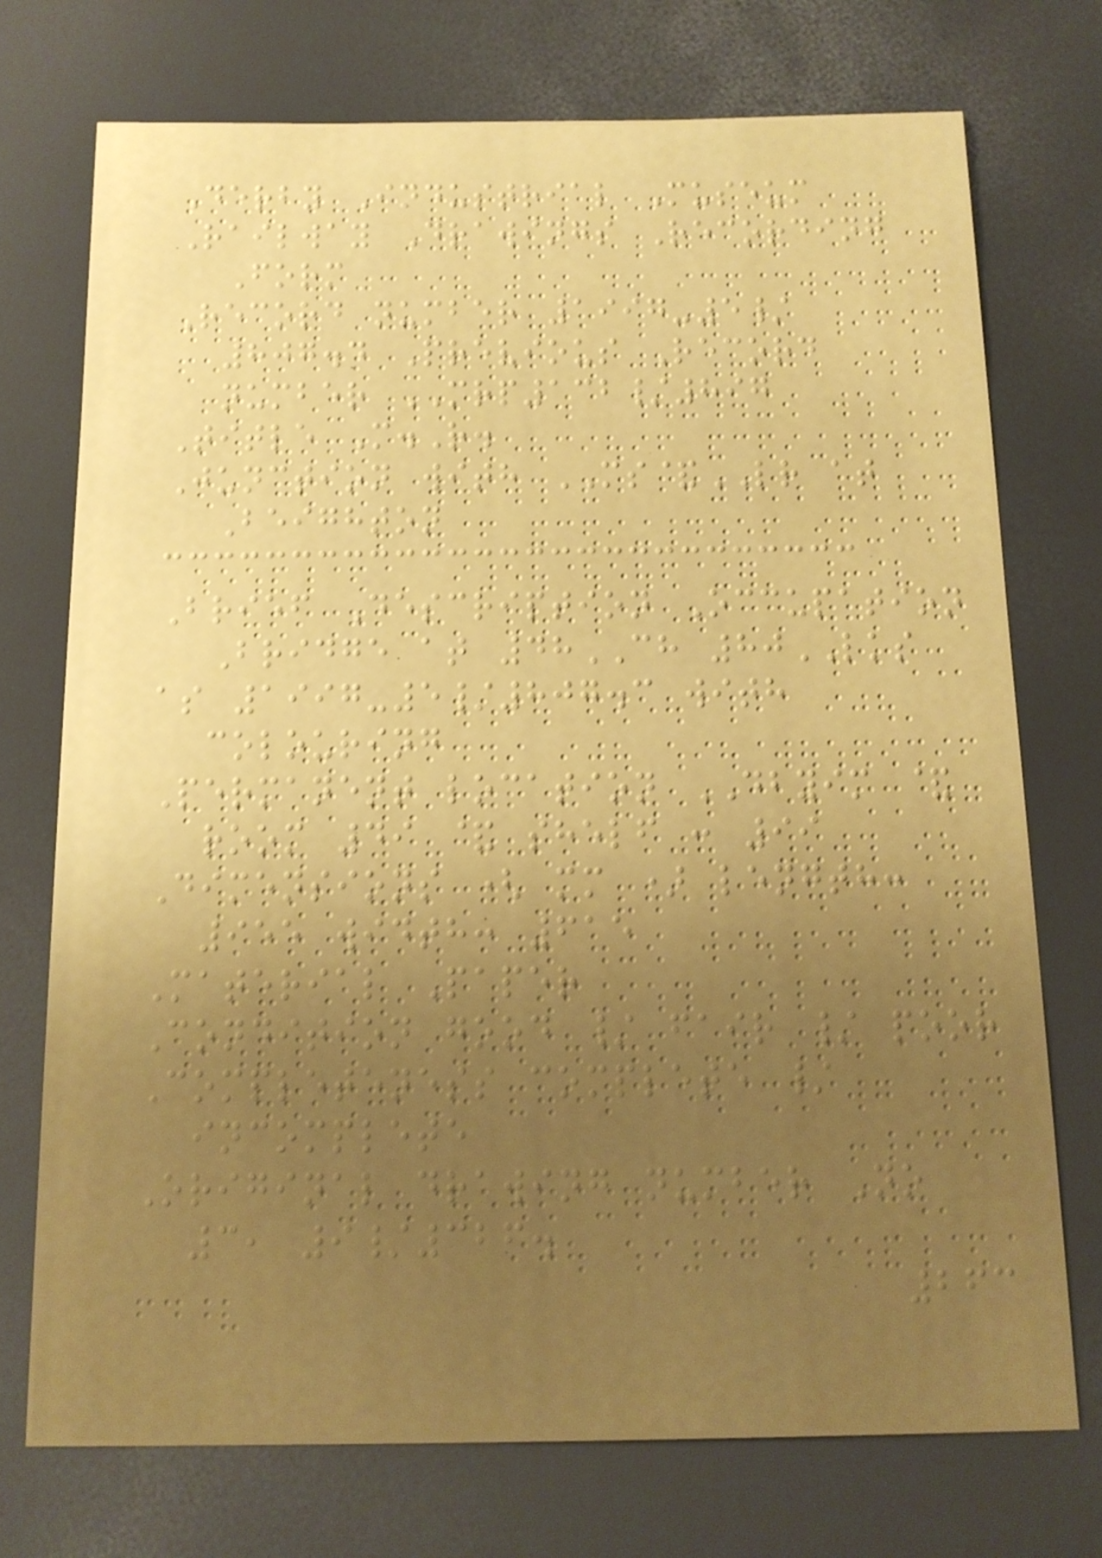Derby Industrial Museum
Railway Drawings Recording
Form
Record number 1997-5/
807.4 Previous Record
number MRP132/897
Title M.R.
Junction with MS&LR at
Beighton
Brief Description Occupation
Bridge at 48CH 80LKS
as 1997-5/807.3 with
colouring
Permanent location DBYIM &
room 49 & shelf : 99
Dimensions ( mm ) length:
955 width: 615
Material Paper
Condition good / fair / poor
Completeness complete /
incomplete
Original drawing number No
3, 9/326.
263
